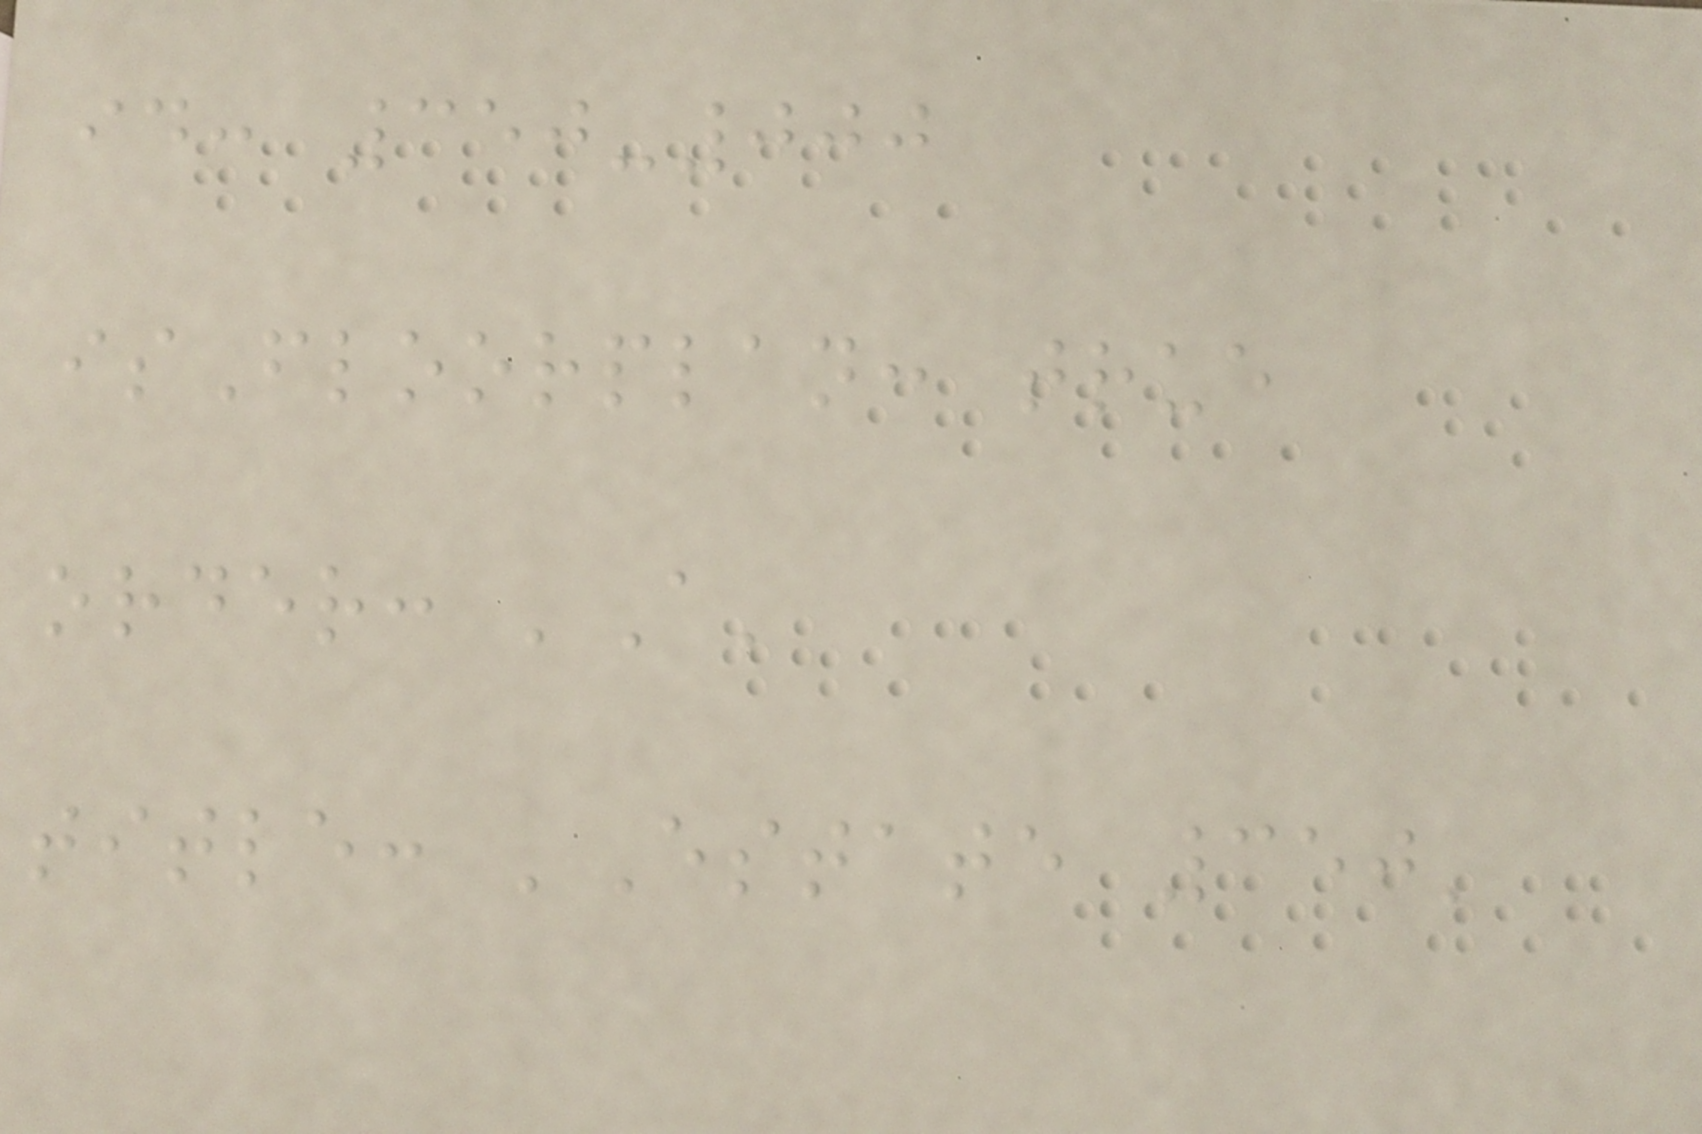id: 350-000
isFloorplan: true
order: 'A'
title: 'Estate 350'
